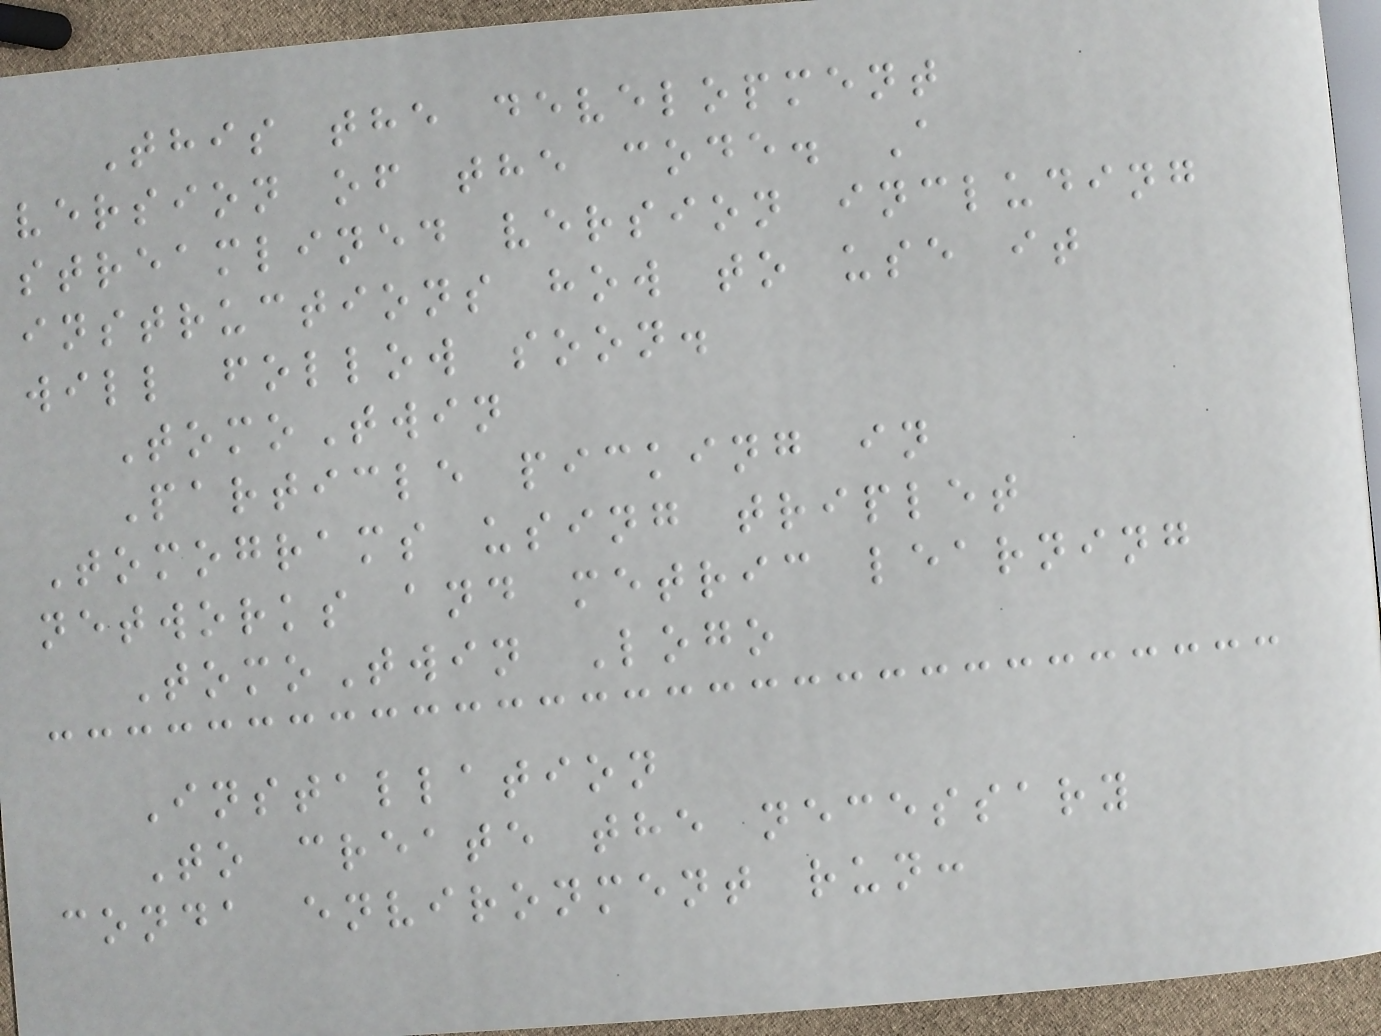This the development
version of the code. A
streamlined version including
instructions how to use it
will follow soon.
TomoTwin
Particle picking in
Tomograms using triplet
networks and metric learning
TomoTwin Logo
Installation
To create the necessary
conda environment run:
